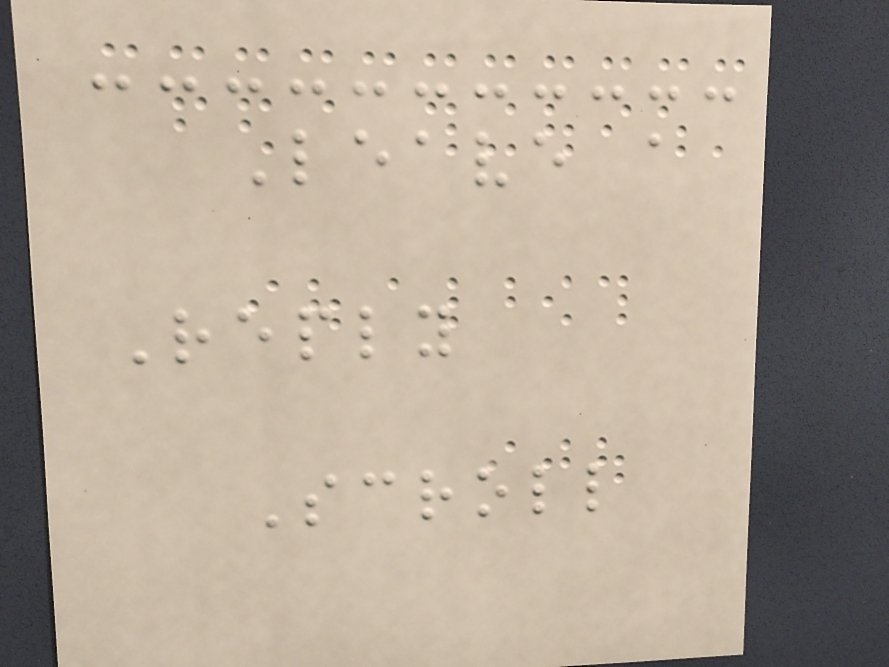Leave a
Reply
Scroll
